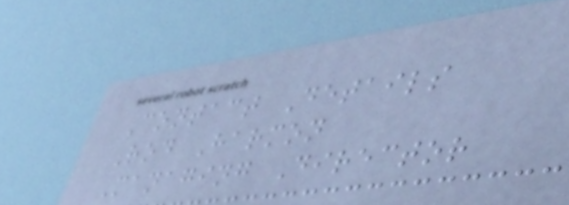Contact Details
Rod Harmon
Managing Director
